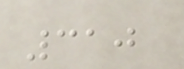310
